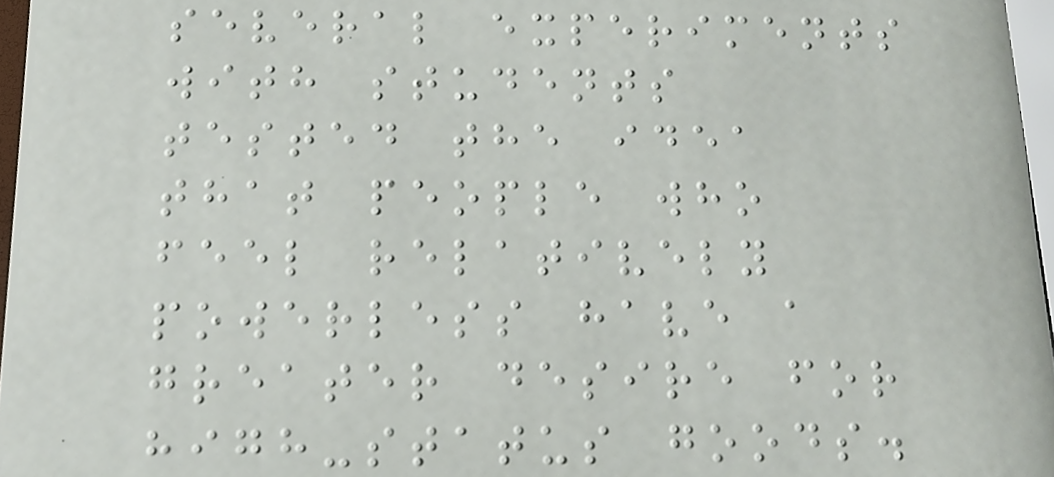several experiments
with students
tested the idea
that people who
feel relatively
powerless have a
greater desire for
high-status goods.
